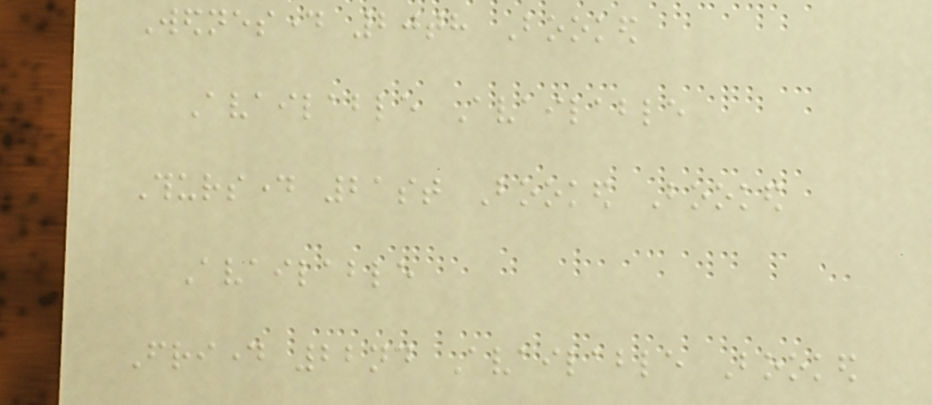Wednesday 20th Booked
Available Available
Thursday 21st Booked Booked
Available
Friday 22nd Available Booked
